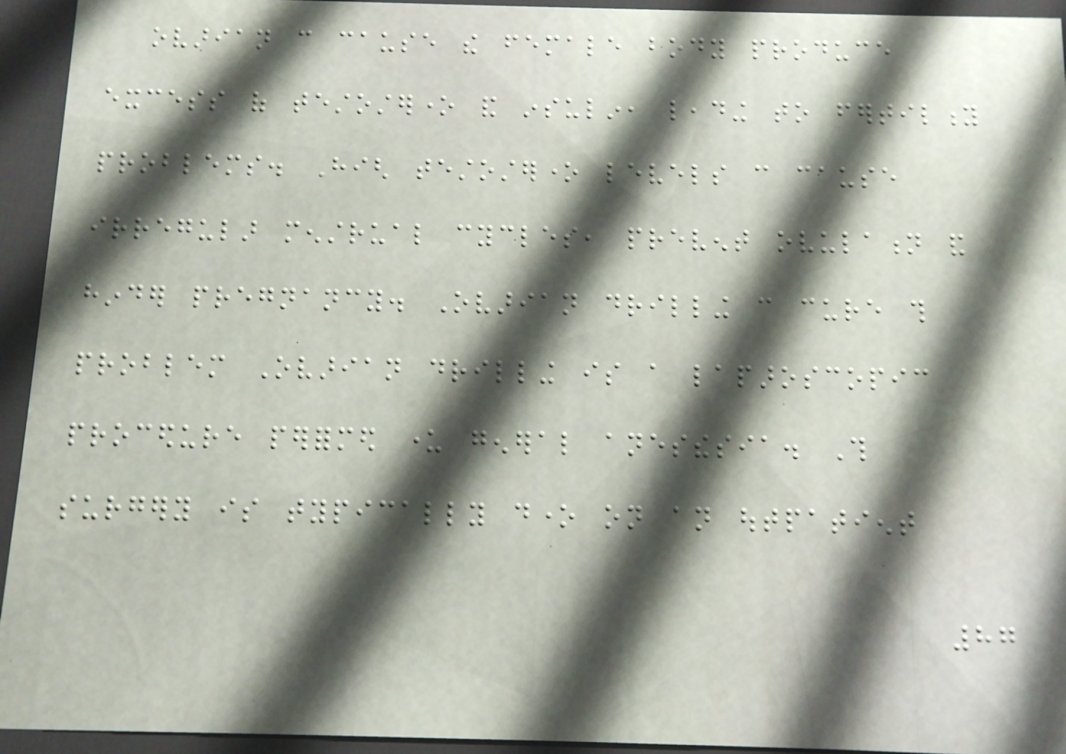ovarian can cause the female body produce
excess of testosterone and insulin, leading to fertility
problems. High testosterone levels can cause
irregular menstrual cycles, prevent ovulation and
hinder pregnancy. Ovarian drilling can cure this
problem Ovarian drilling is a laparoscopic
procedure performed under general anesthesia. This
surgery is typically done on an outpatient
87
